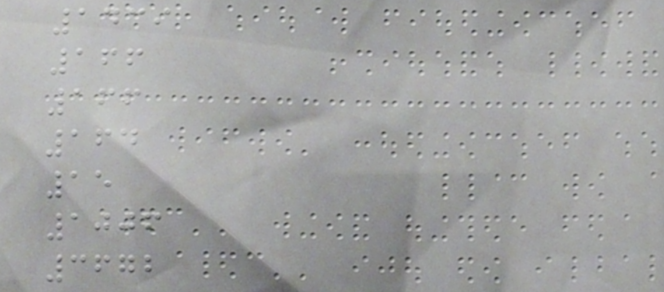1439
166
166
164
15
1006
3672
